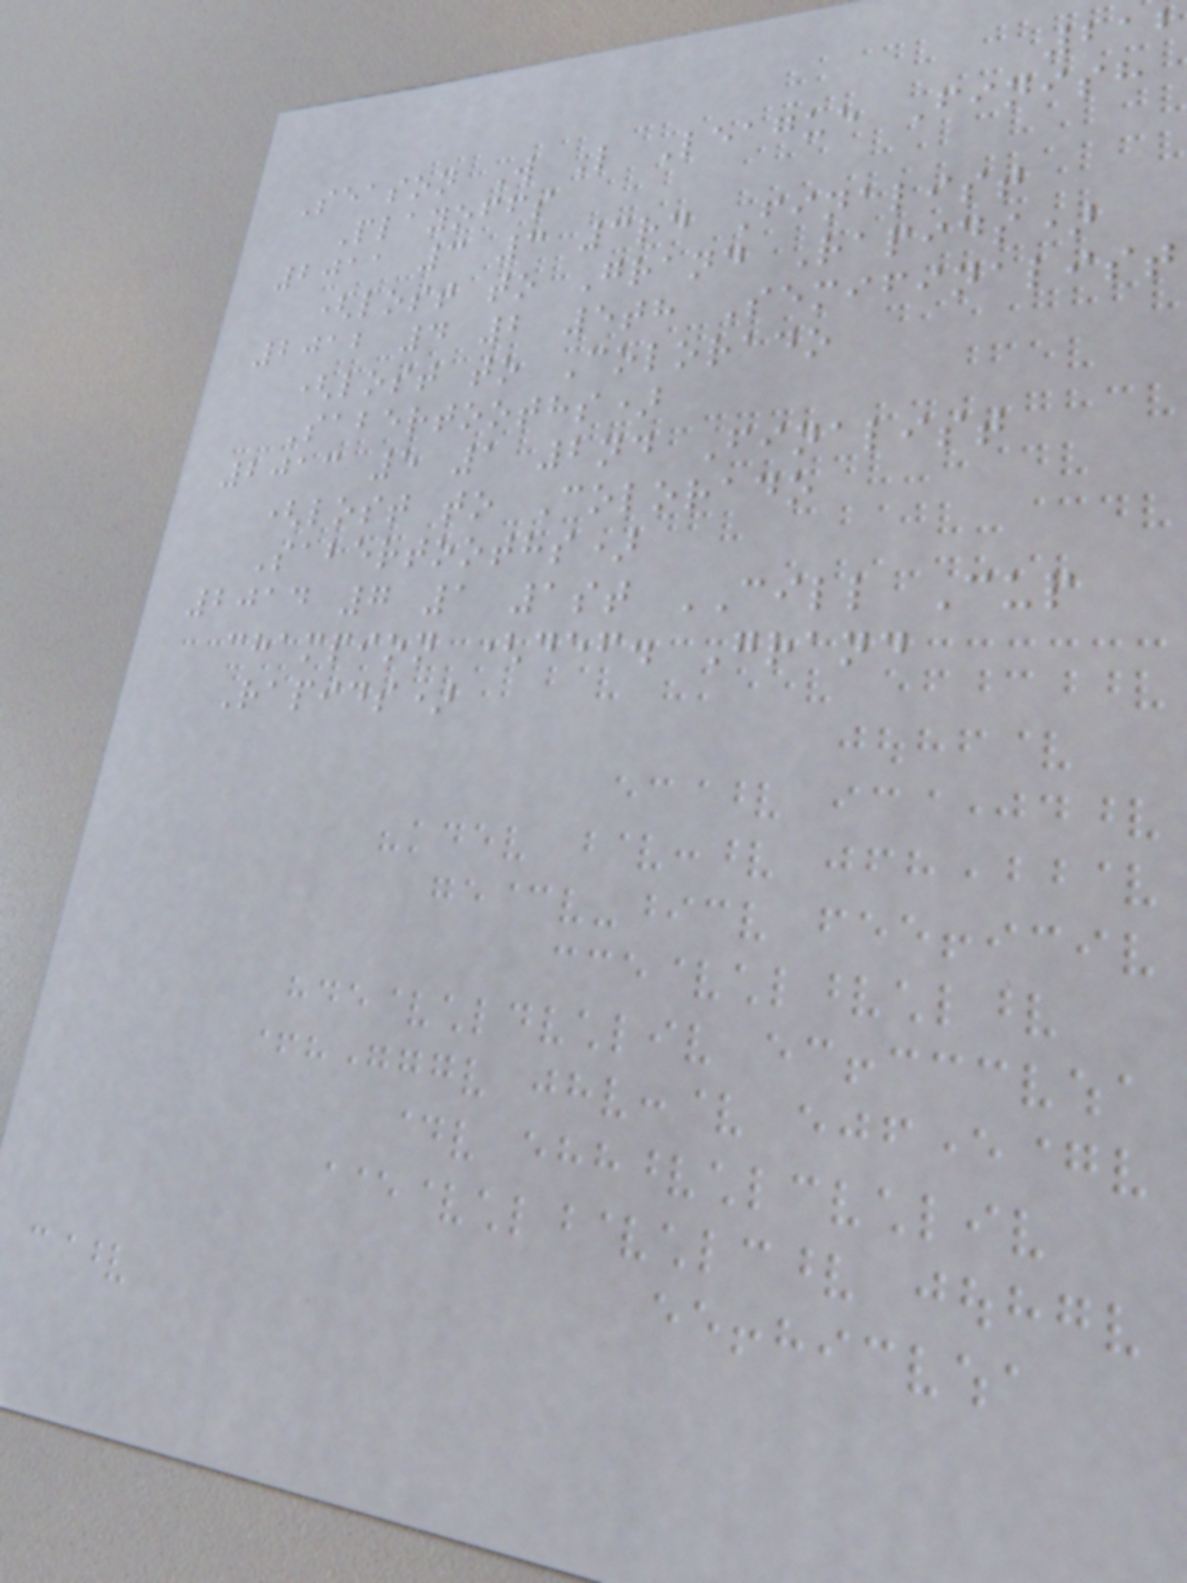212
Season W L League Finish
Playoffs
2011 3 3 3rd Finalist
(lost to Grand Rapids)
2012 4 2 5th Semifinalist
(lost to Colorado
Sabertooths)
2013 5 1 2nd Finalist
(lost to Colorado
Sabertooths)
2014 7 1 1st CILL Cup
champion (def. Grand
Rapids)
